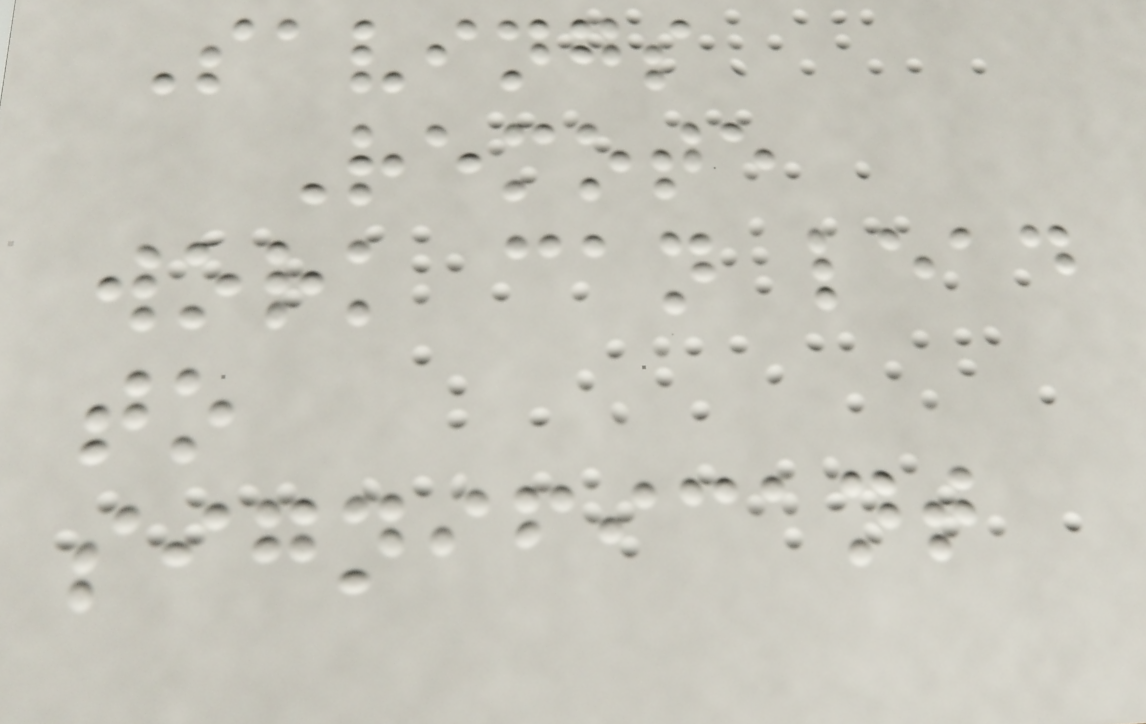Savings
Remote
work can lead
to
significant
